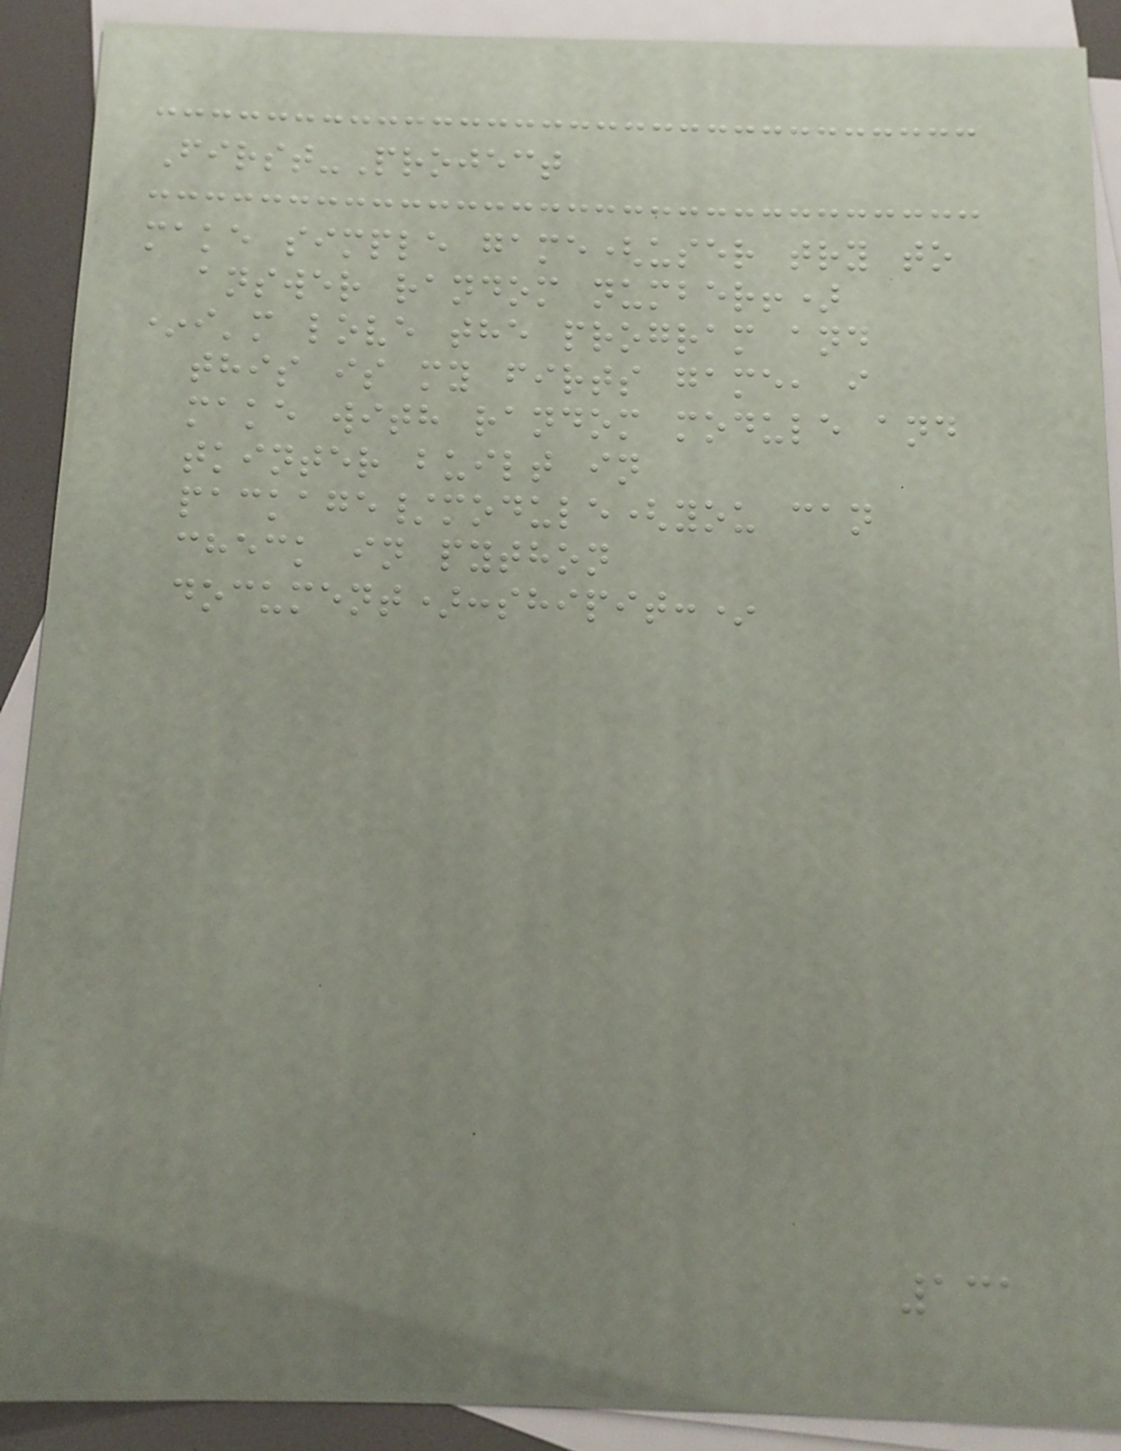First-Project
make simple game(user try to
answer random number!)
*i'm love the program and
this is my firts game, i
make with random module and
tkinter built in
package/module(you can
check in python
document):shipit:*
131
